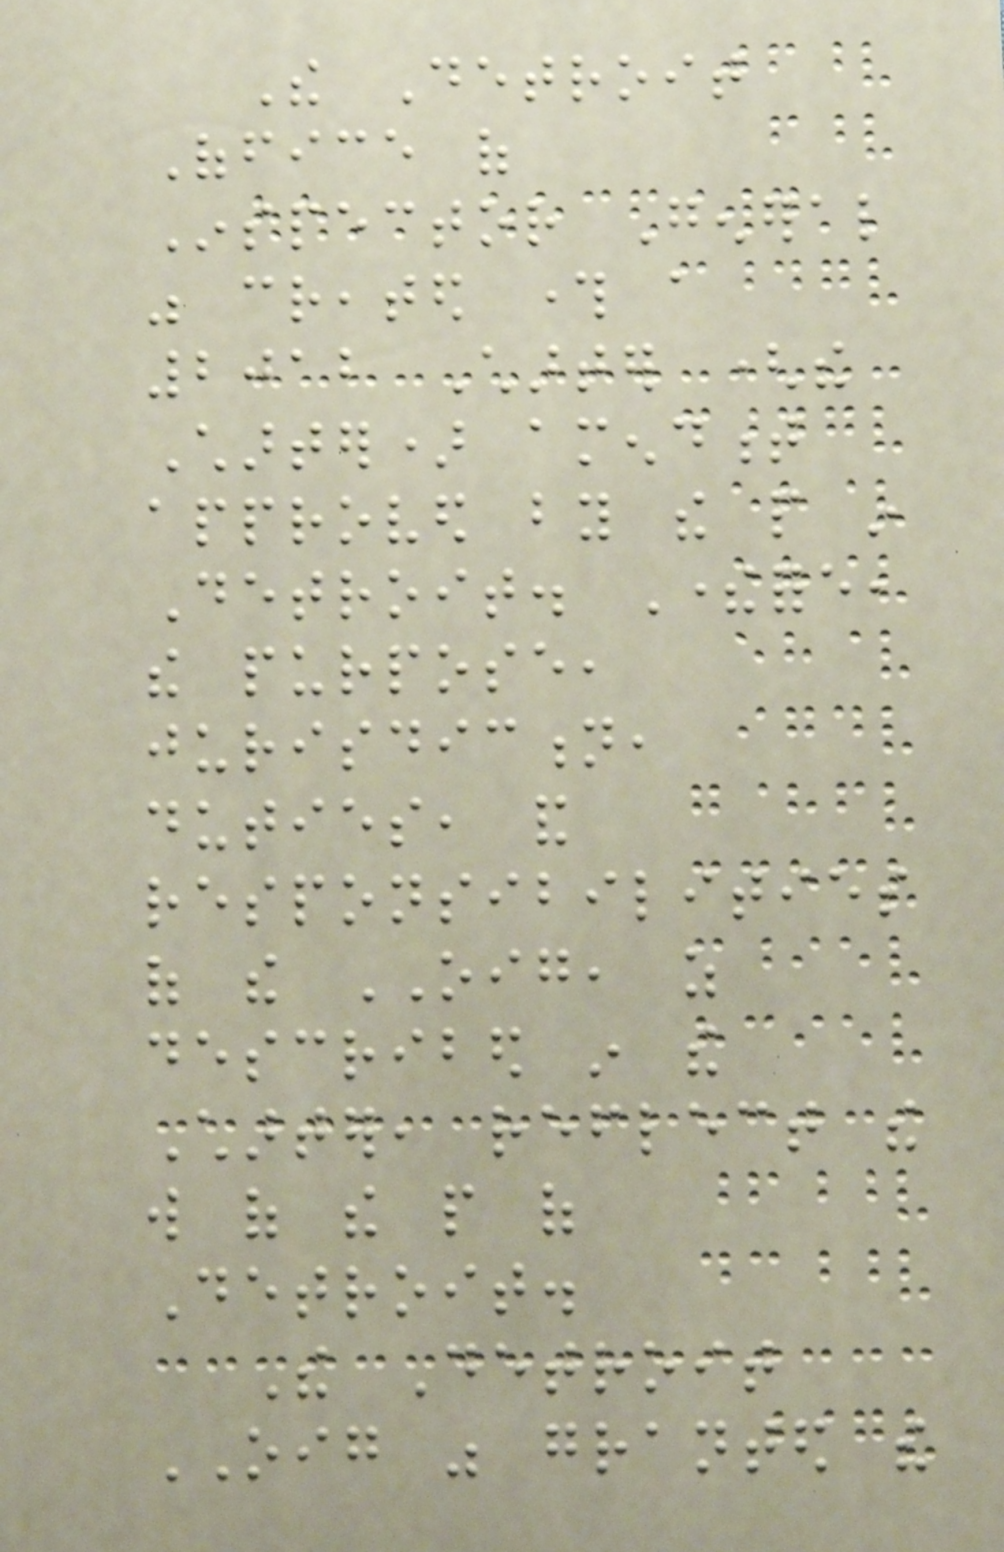The Detroit
Office of
Inspector General
was created through a
2012 Charter (the
Charter) amendment
approved by the people in
Detroit. Therefore,
the purpose,
jurisdiction,
duties, and
responsibilities
of the OIG, as
described in the
Charter, reflect the
will of the people of
Detroit.
The Detroit
OIG was granted the
